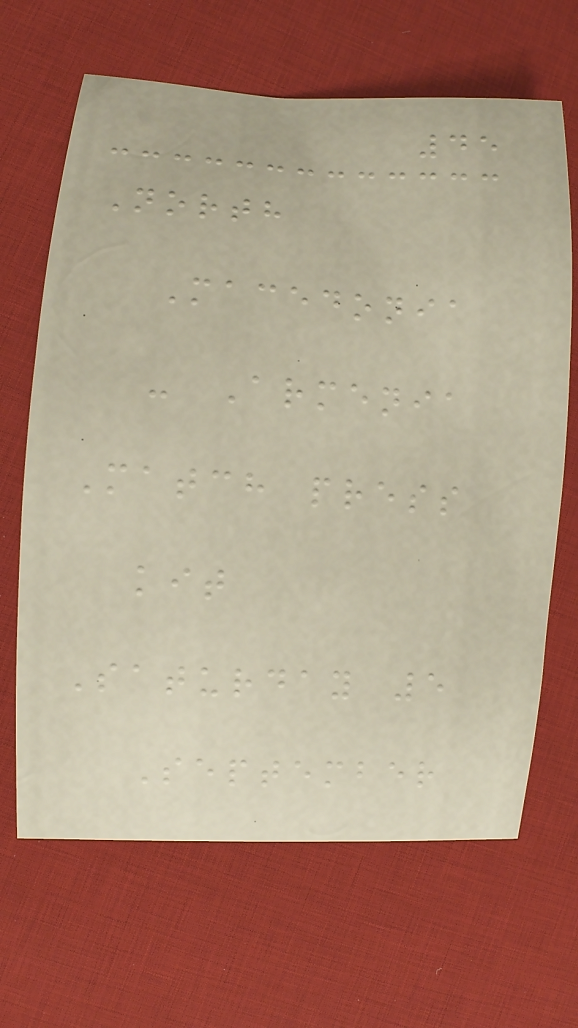45
North
Macedonia
- Armenia
Match press
kit
Saturday 5
September
